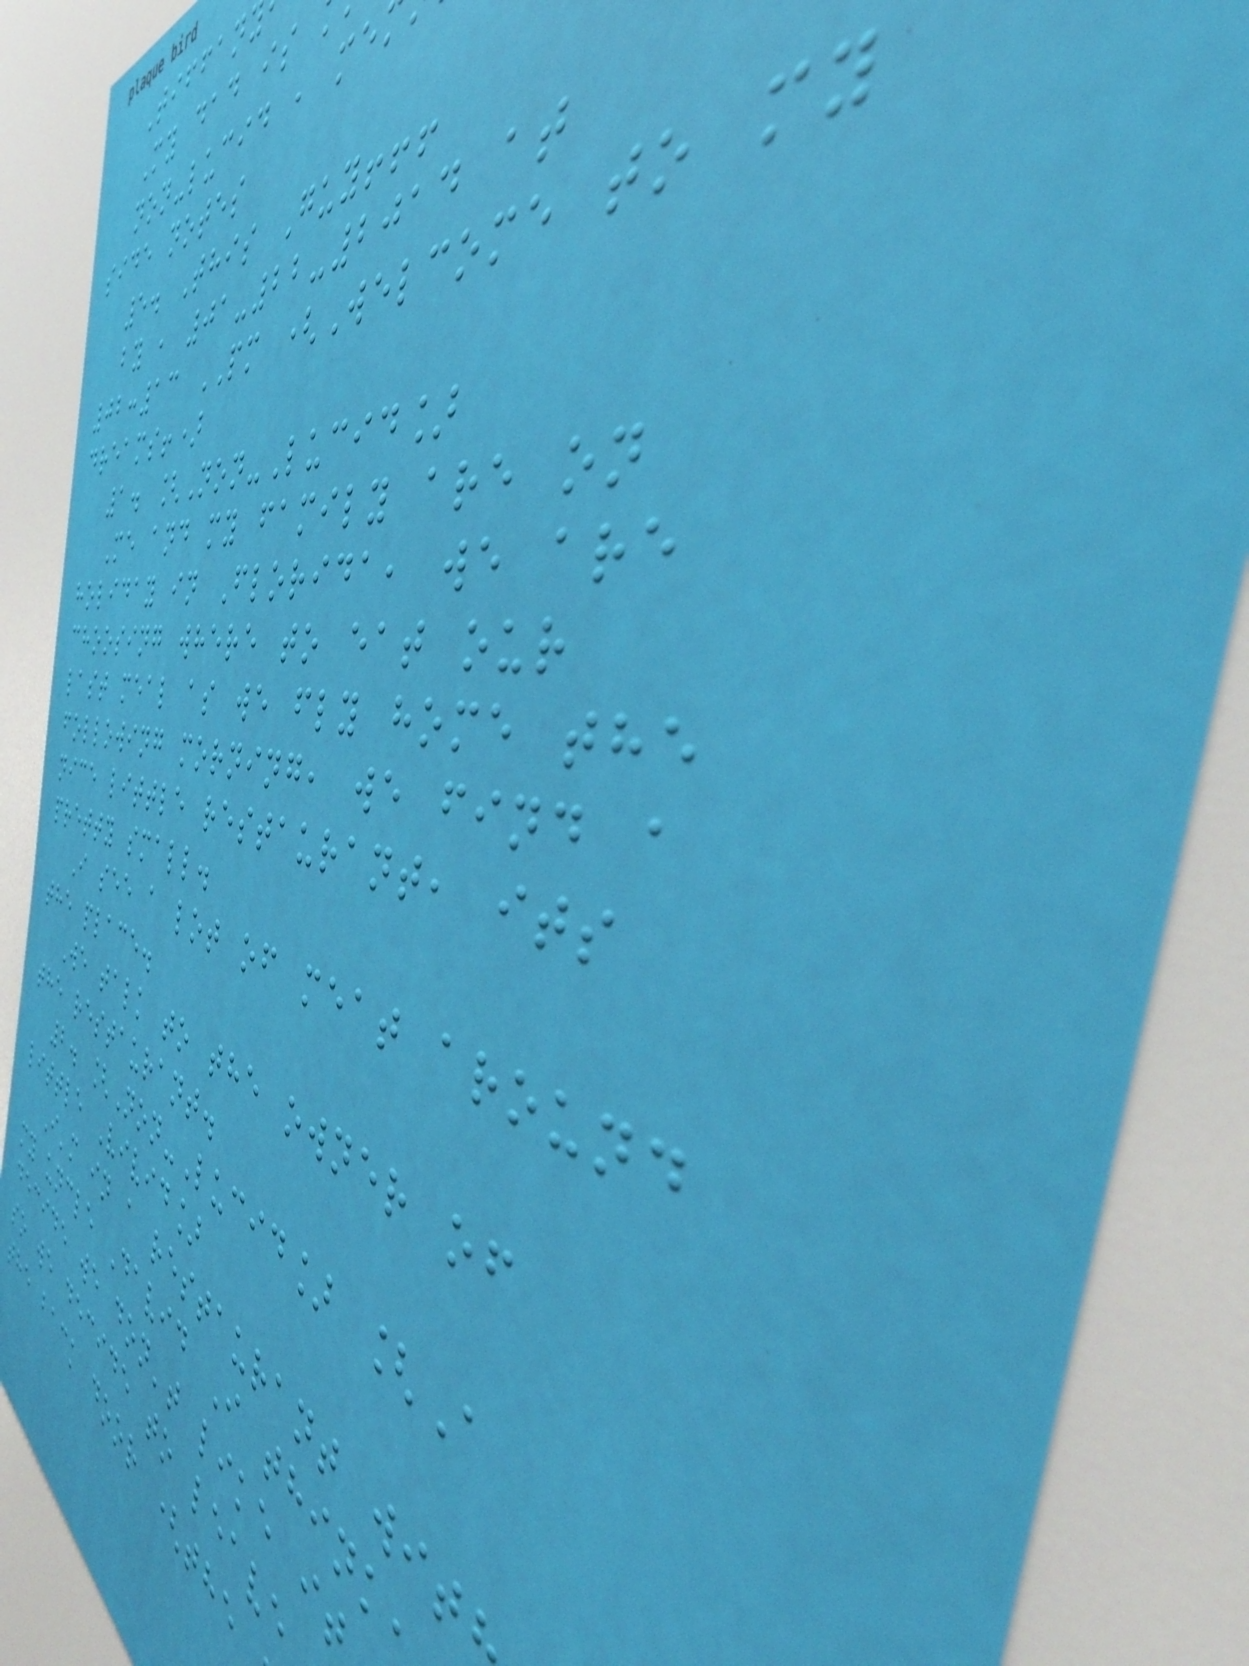Tiffan
My dad is
non-lucid , me
side notes
5. This Guy!!!
by , 01-22-2014 at
02:13 PM (Welcome to my
dreams!)
1. [Non-Lucid]
Me and my family are on
holiday in Florida, we are
choosing where to eat our
last meal as we fly home the
following morning, we find a
nice little restaurant, its
pretty small.
I see a lot of meat around
the place.
We talk to the owner of
the restaurant.
2. [Non-Lucid] [A
little Vivid]
I'm in a restaurant wit
my uncle David I think
decide we don't like it
so we decide to leave
the back door (the
